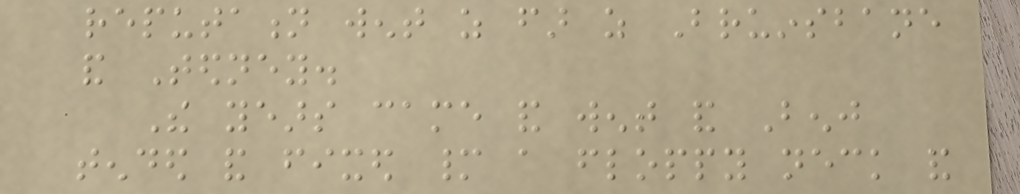reputation went as far as Bruinsbane
and Tedney.
The years came and went and Benj
tended and fixed many a floppy neck and
